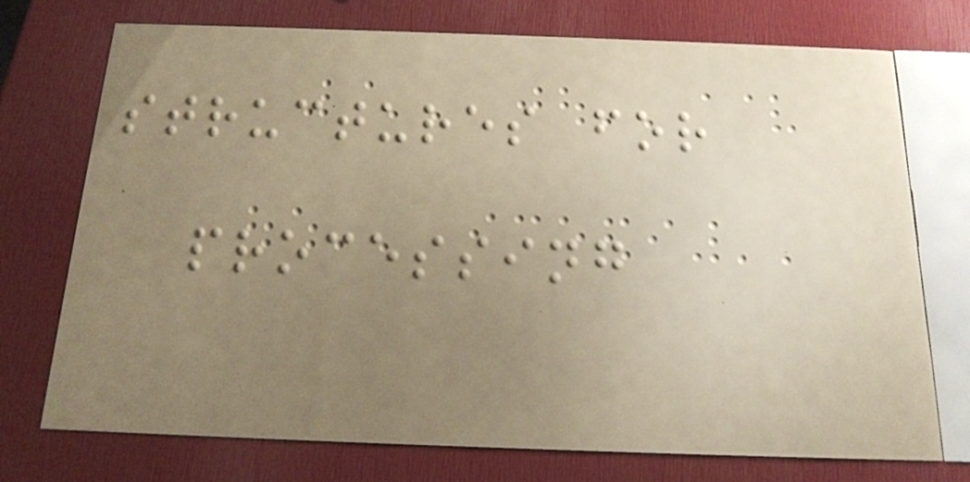structures for
processing
